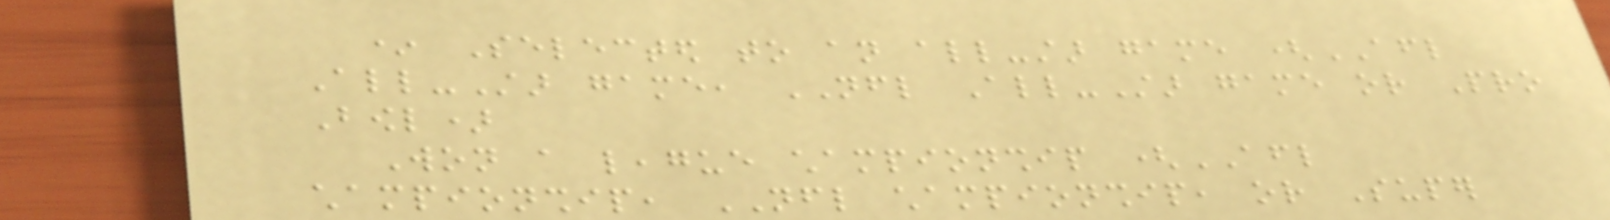* Selected to an all-star game (AFL
All-Star game, NFL All-Star game or Pro
Bowl)
Won a league championship (AFL
championship, NFL championship, or Super
